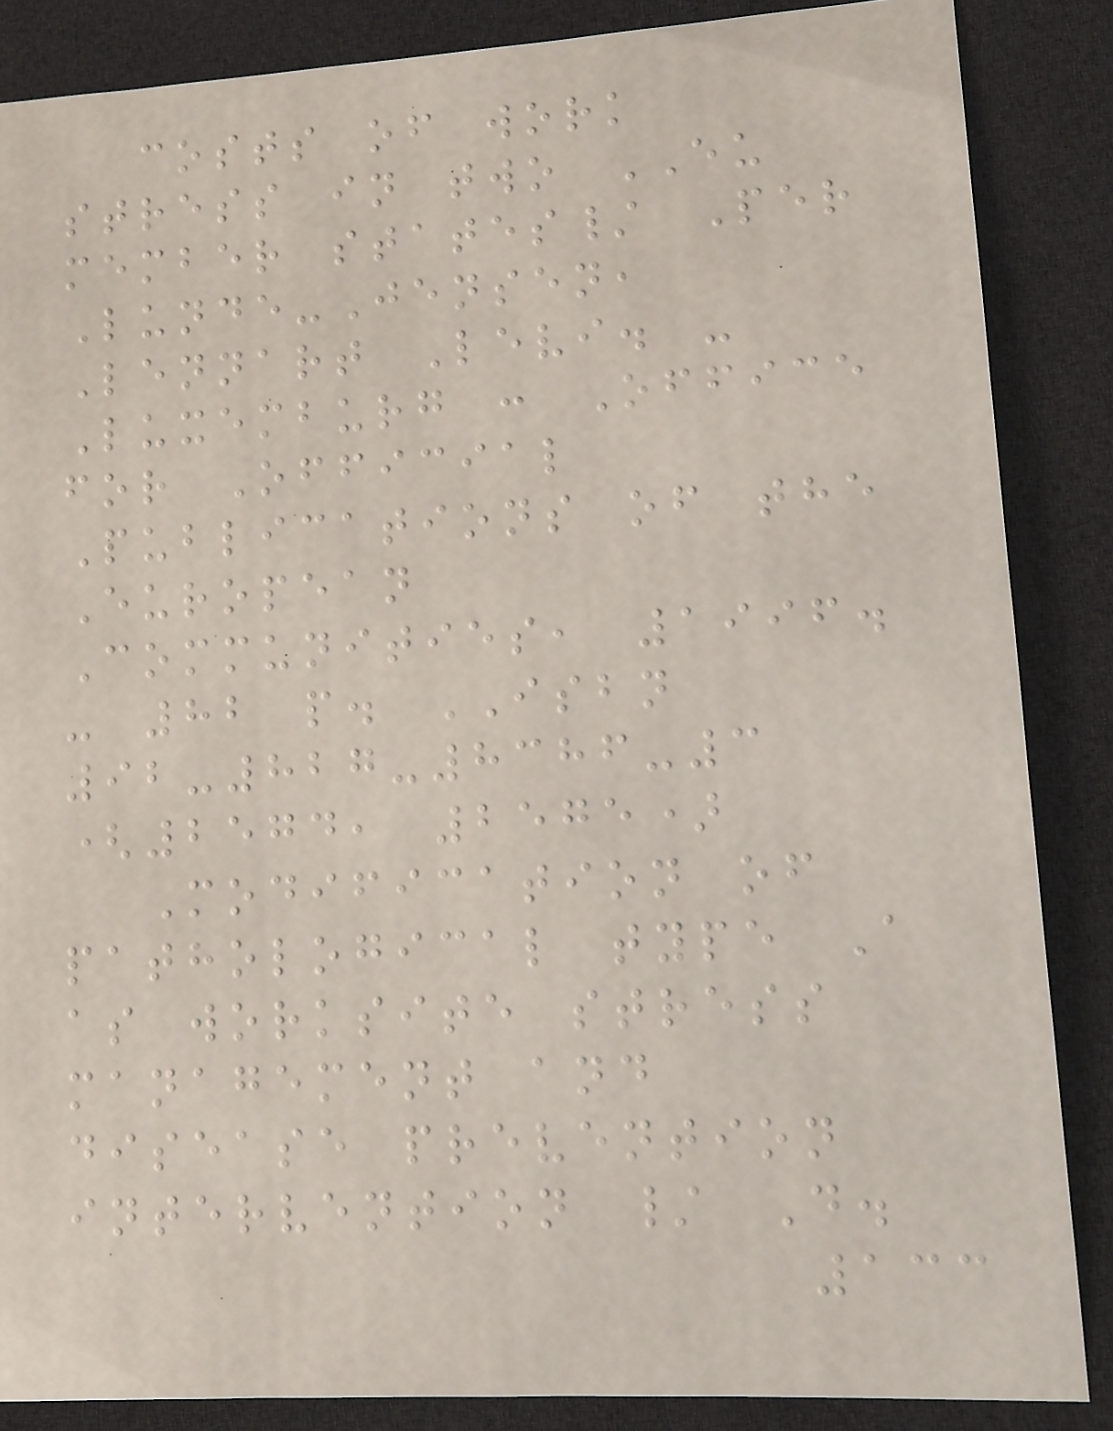costs of work
stress in two EU
member states/ Per
Lunde-Jensen,
Lennart Levi. -
Luxemburg : Office
for Official
Publications of the
European
Communities, 1996.
- 82 p. ISBN
92-827-8386-3
(2574, 2575)
Modification of
pathological type A
as worksite stress
management and
disease prevention
intervention / D.
133
